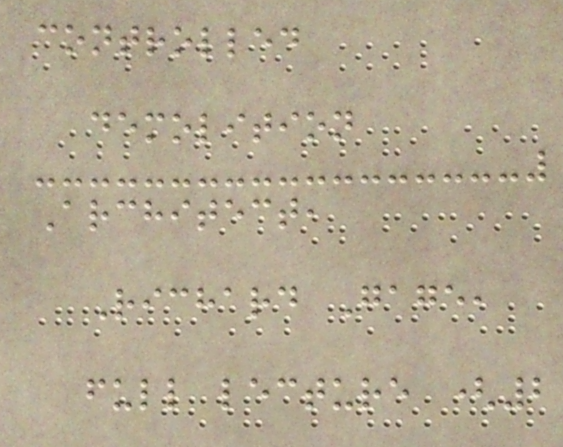controlled
demolition
Architect,
Richard Gage,
full lecture (2
